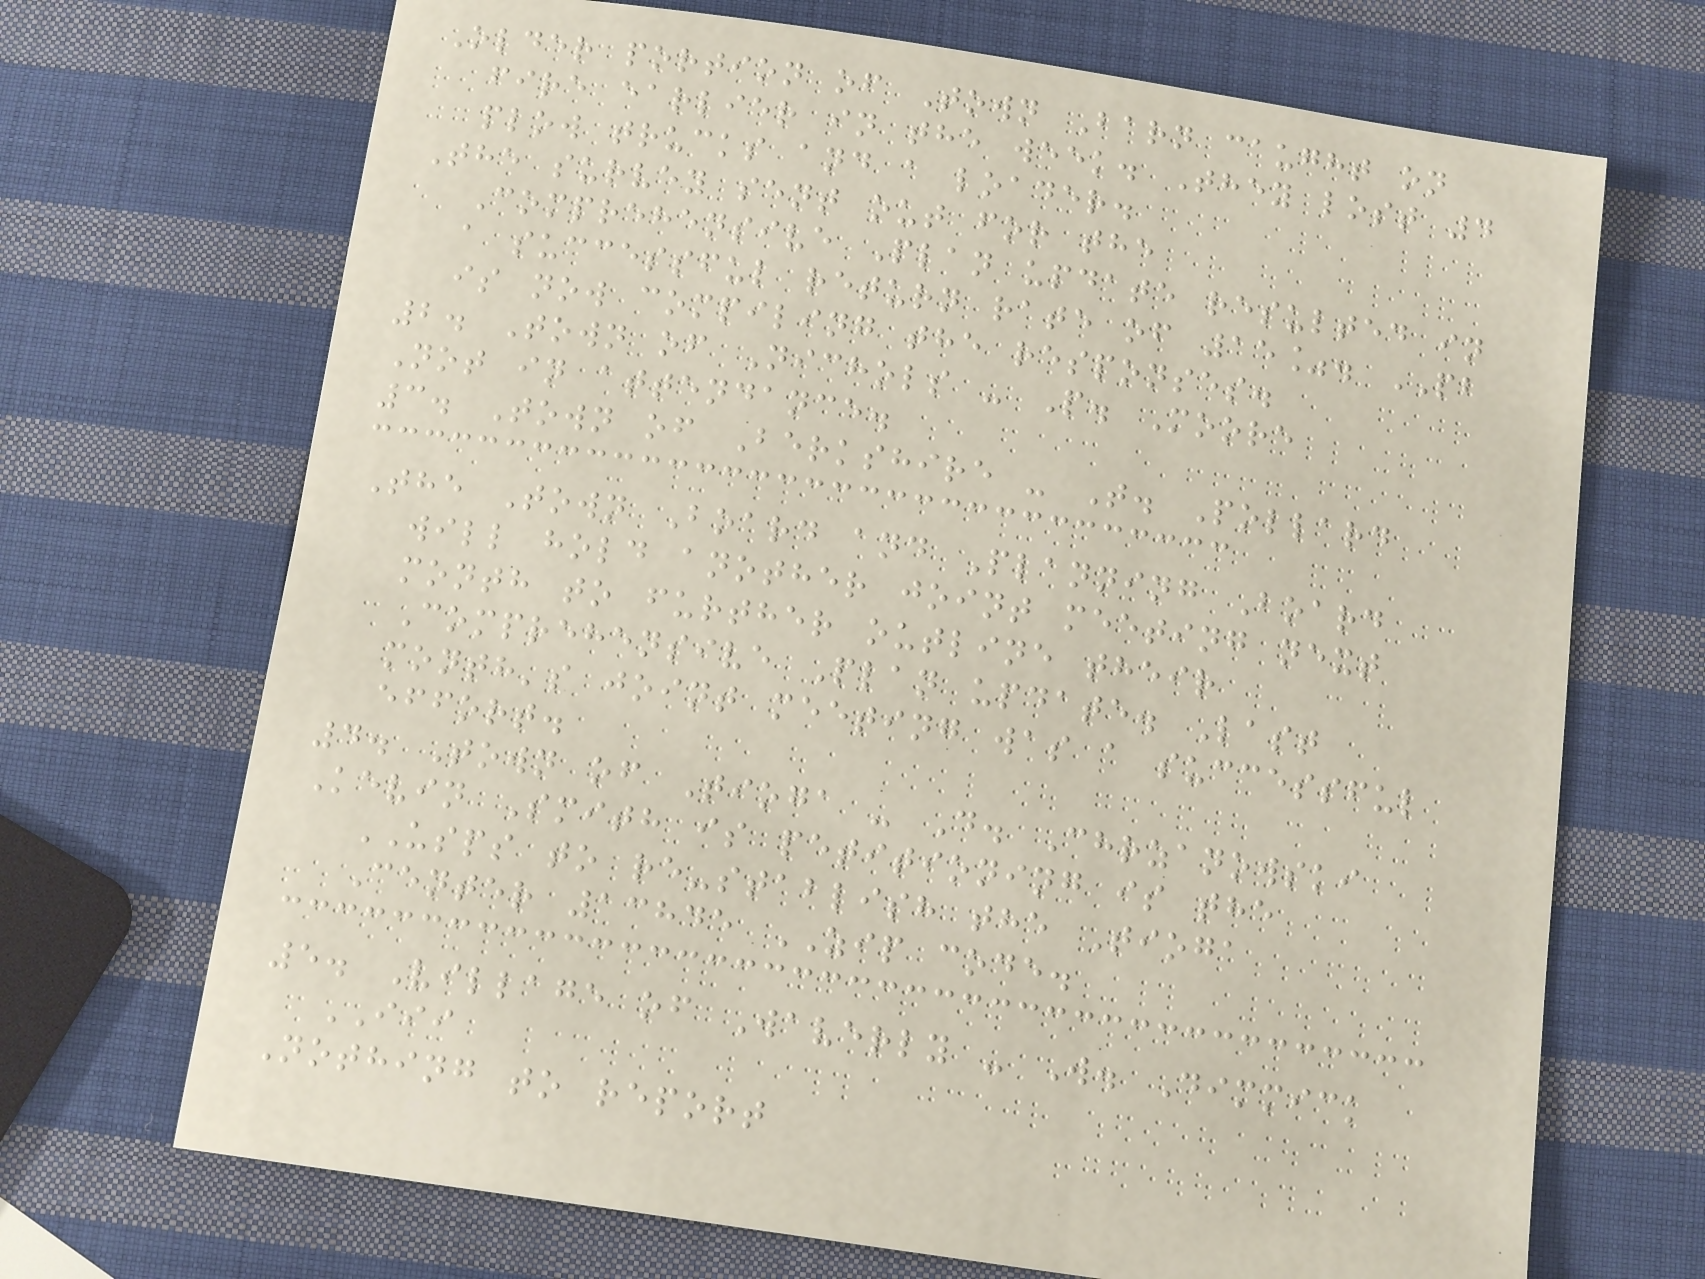Older portion of Town Barn caught on
fire earlier in the week. They lost 4
plow trucks and a loader.
The survey sent out for the
Comprehensive Plan update resulted in
a successful return rate of 15%. PB
is now compiling the responses.
2. Town of Nichols - P. Moore
Not in attendance.
3. Town of Berkshire - T. Pollard
The Town Board and Planning Board
will hold another joint meeting next
month to further outline their
Comprehensive Plan update. Last
month's joint meeting was a successful
effort.
4. Town of Tioga - D. Chrzanowski
Kevin Smith is petitioning is the
USPS to re-stablish the Tioga
Center 13845 ZIP code.
5. Village of Waverly - W. Dimmick
III
Nothing to report
